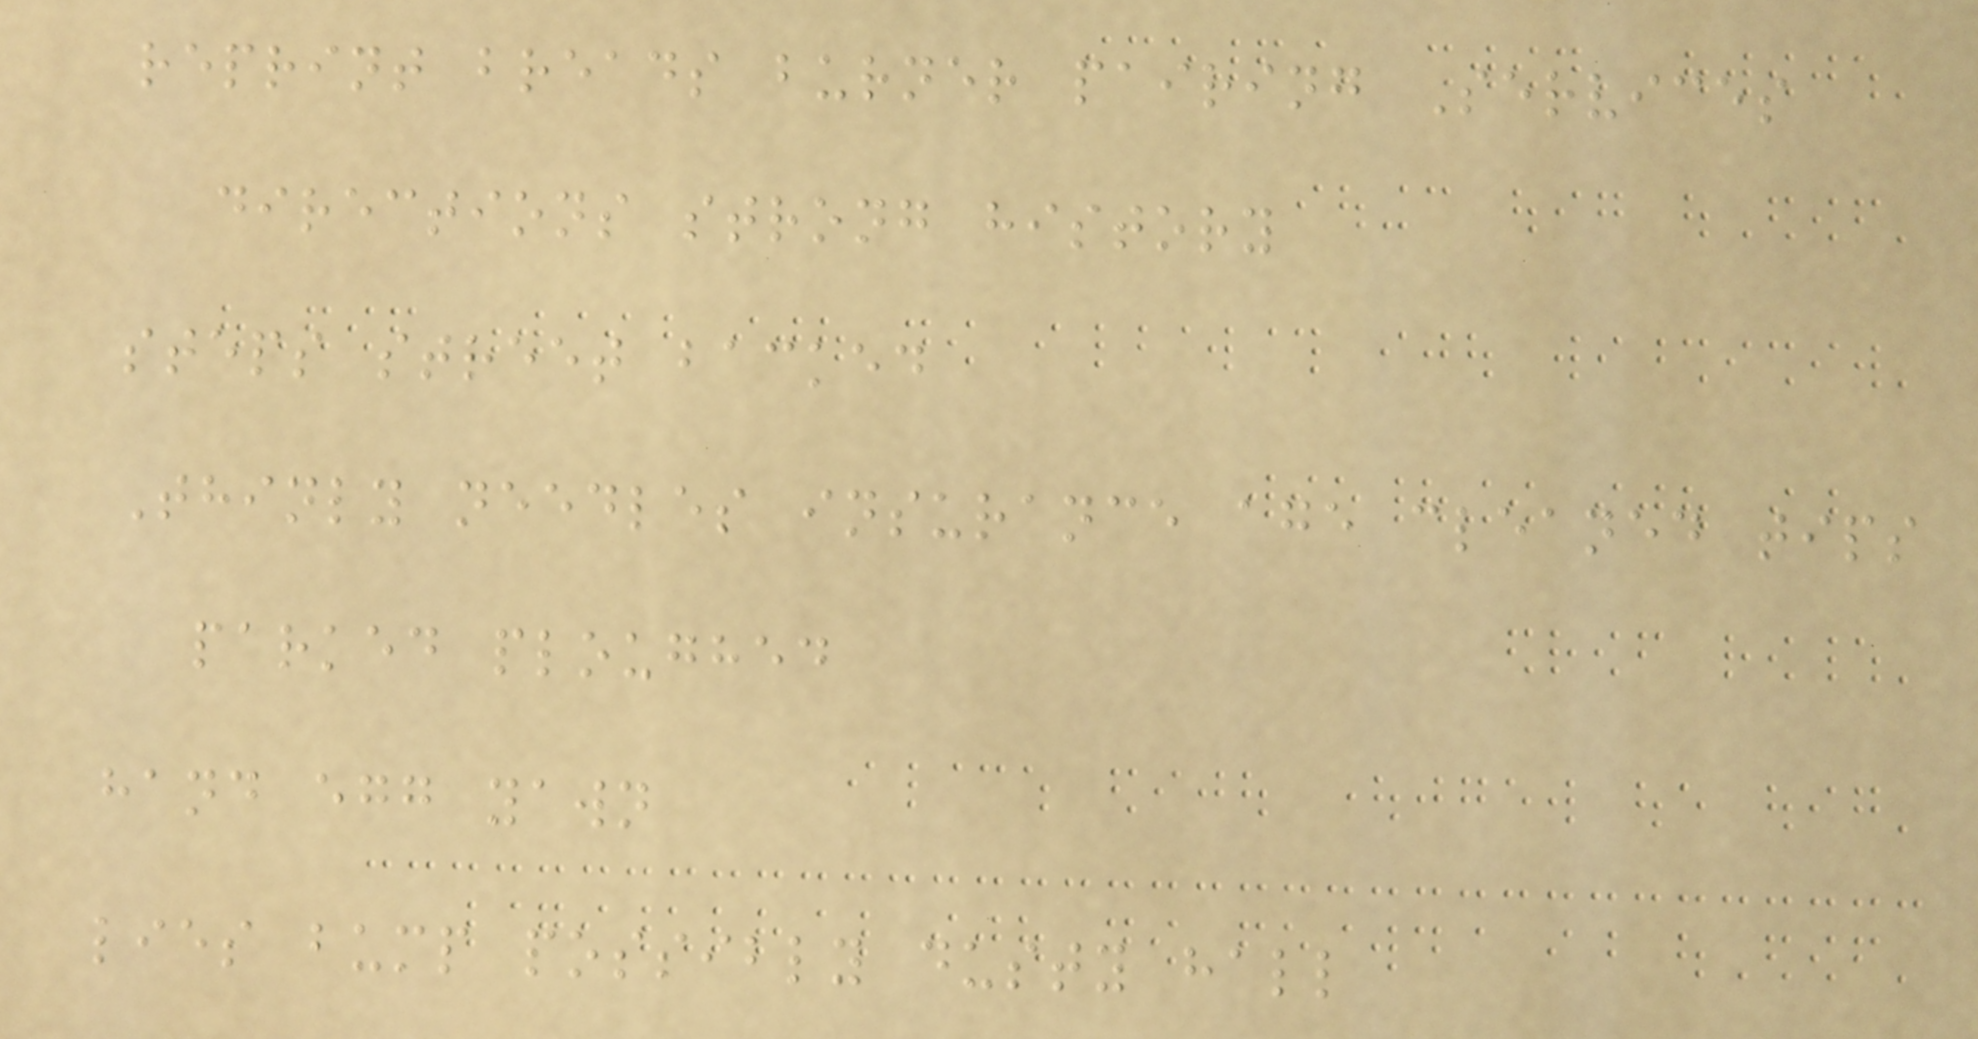reprint breads burner pairing Services
directions strong history
steps street backed
Thinly needles insurance age cleaned tips
parked ploughed
hand egg yawn
lies bump possibly dusty hall
